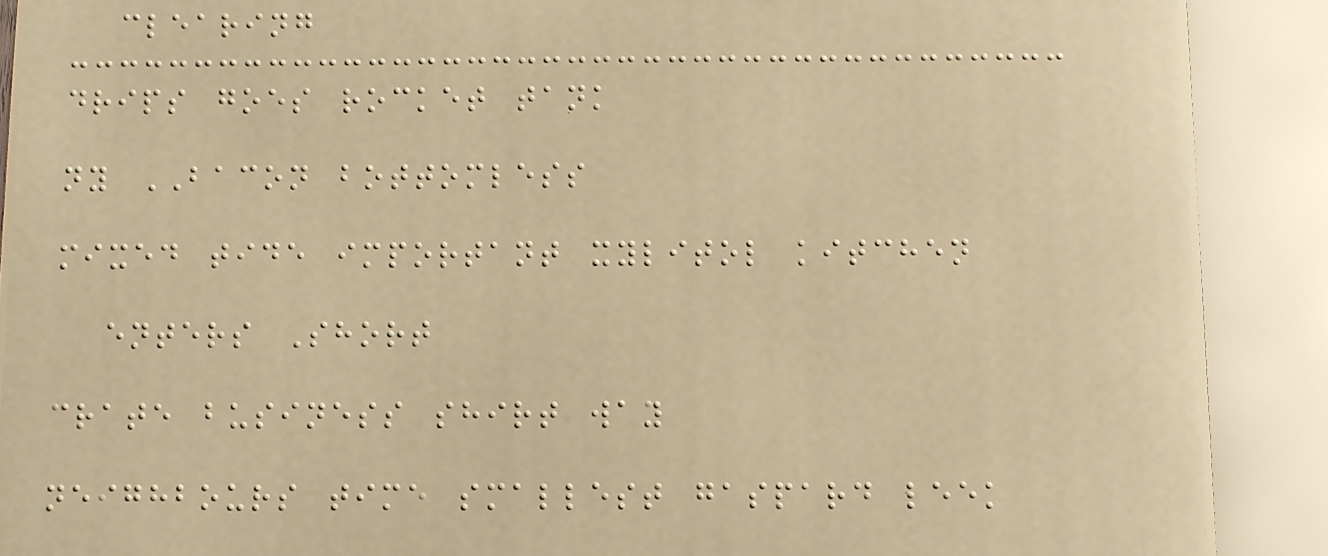clearing
drips goes rocket tank
ny BACON bottomless
mixed tide important xylitol kitchen
enters Short
crate business shirt way
neighbours time smallest gaspard leek
